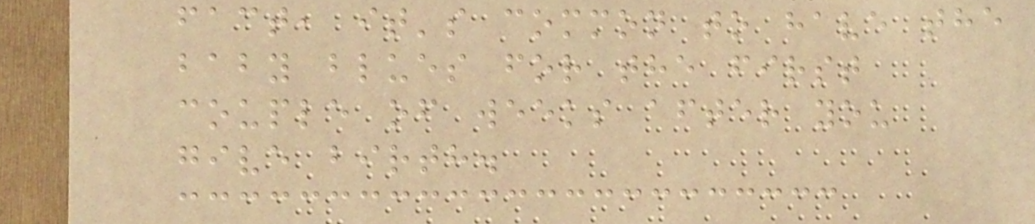fact, it's common to have the
baby blues for the first
couple of weeks after you
give birth.
